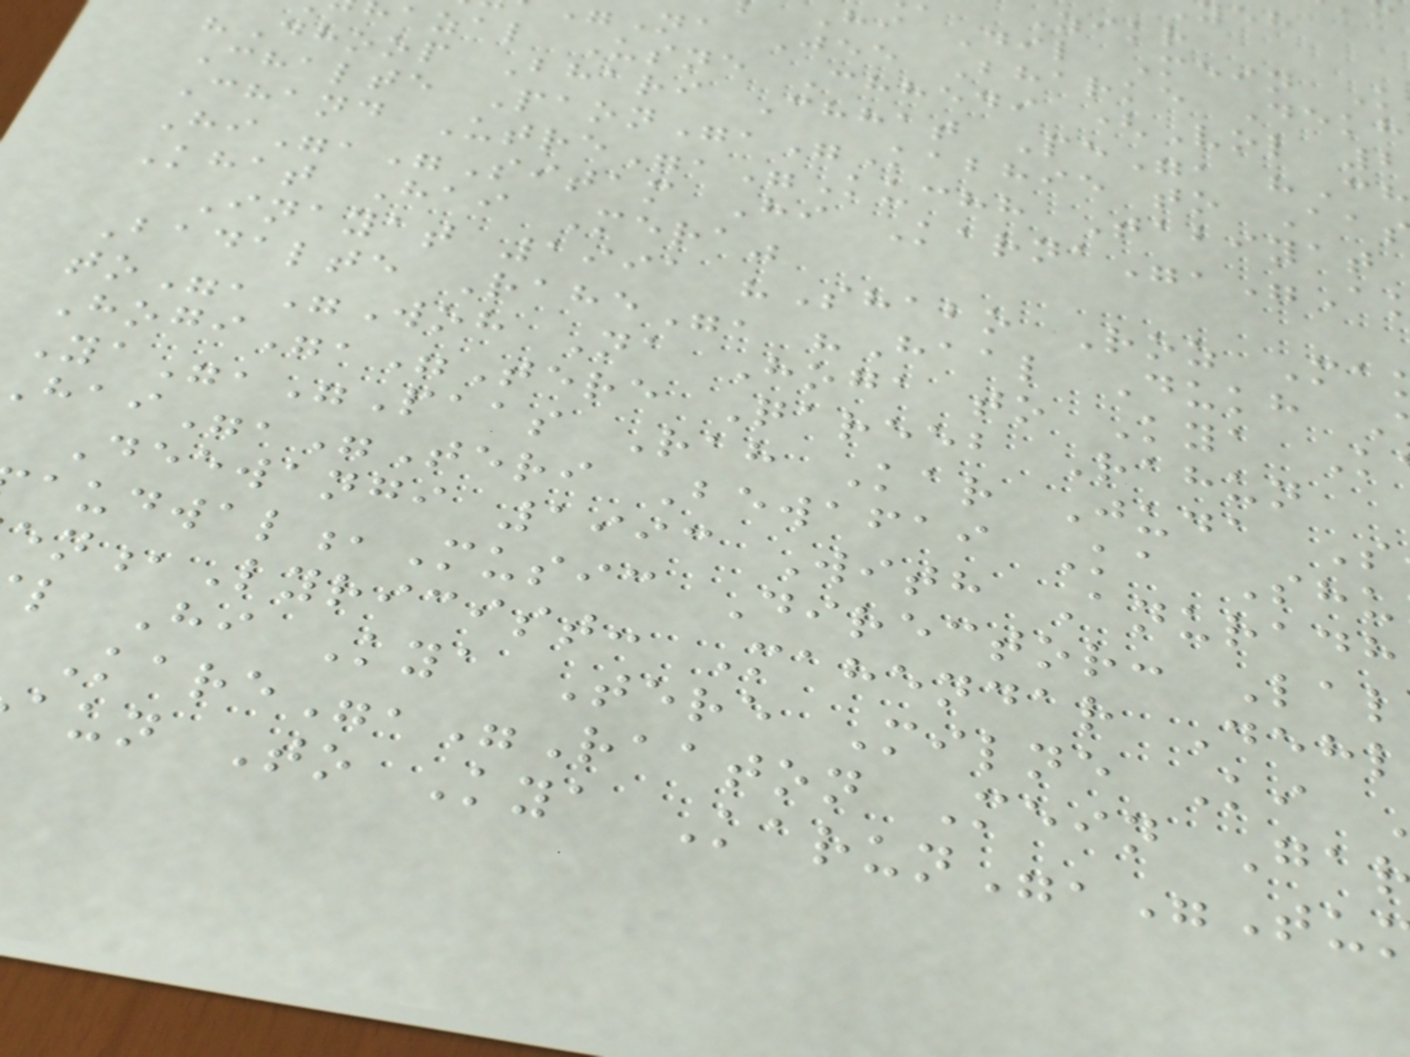Hi Dil Mein K
Na Jee Bharke Dekh
azal Usne Chhedi (Vol 2
"Dhoop Bhari Chhat Pe", "Ch
Chalte Paon","Kabhie to Aa
Chand Utre","Kuchh Tabiyat
Hi","Sitam Hi Karna","A
Khat Hai Mera"
Inayat 1991 "Shabo Roz Ma
Badalte Rahe", "Haal Dukh
to","Woh Na Hoga to Kya K
Hogi","Tere Qareeb Rahun
Ya","Paas Rah Kar Juda S
ai","Teri Bewafai Ka Shu
Deewangi 1993 With Anuradh
audwal,Music Director: Lal
en,Lyricist: Mahendar Dehl
l Hi Kya Tere Milne Ki
Kare","Raaton Mein Ga
aun To Kya Karun","Tu
